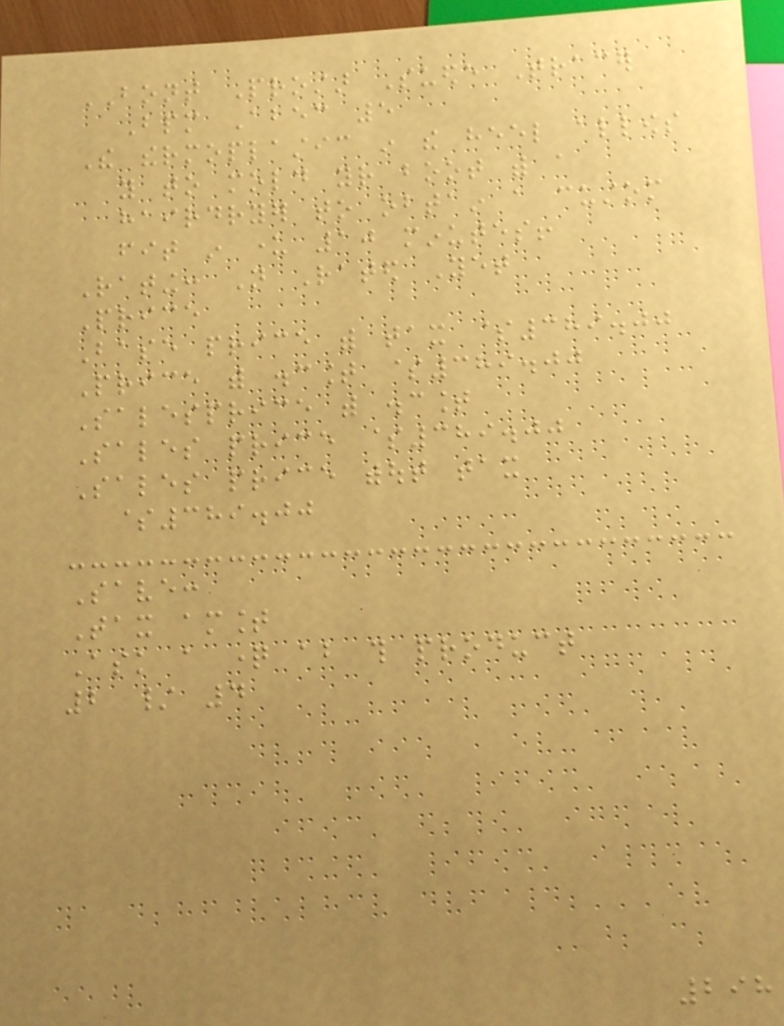BONT Prostar Suede Tracer
Bpm Abec 5
The thermoplastic in the heel allows
you to mold your boot with a
hairdryer to obtain a custom
fit in under 10 minutes!
Rating: Not Rated Yet
Price
Base price with tax $389.00
Price with discount $389.00
Salesprice with discount
Sales price $389.00
Sales price without tax
$389.00
Save:
Tax amount
Ask a question about this product
2 / 4
298
